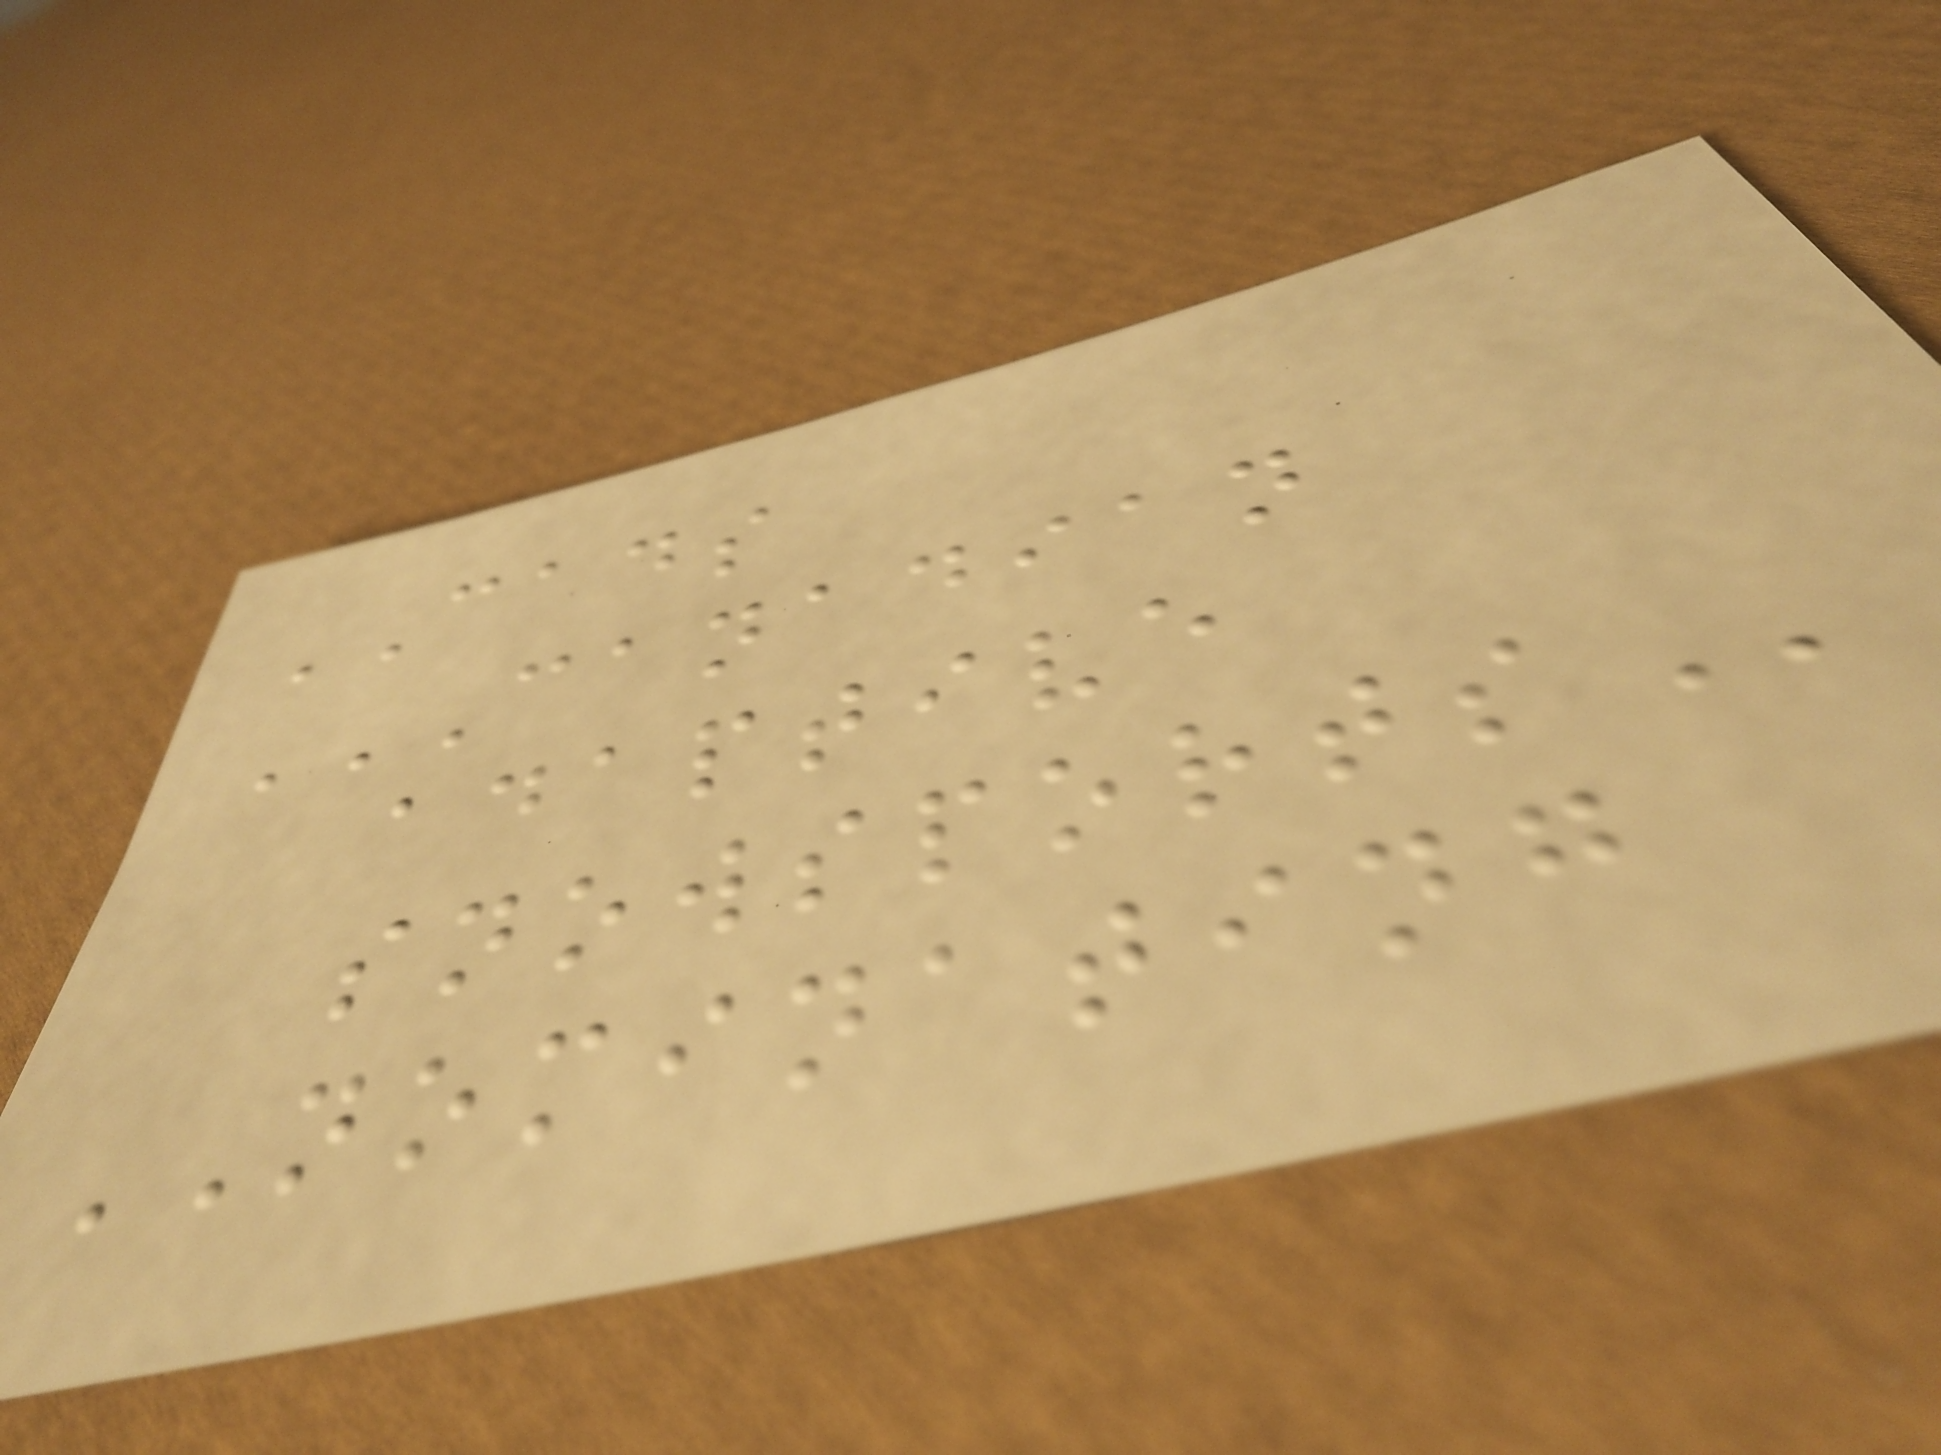CADS
CANADIAN
ADAPTIVE
SNOWSPORTS
NOMINATING
